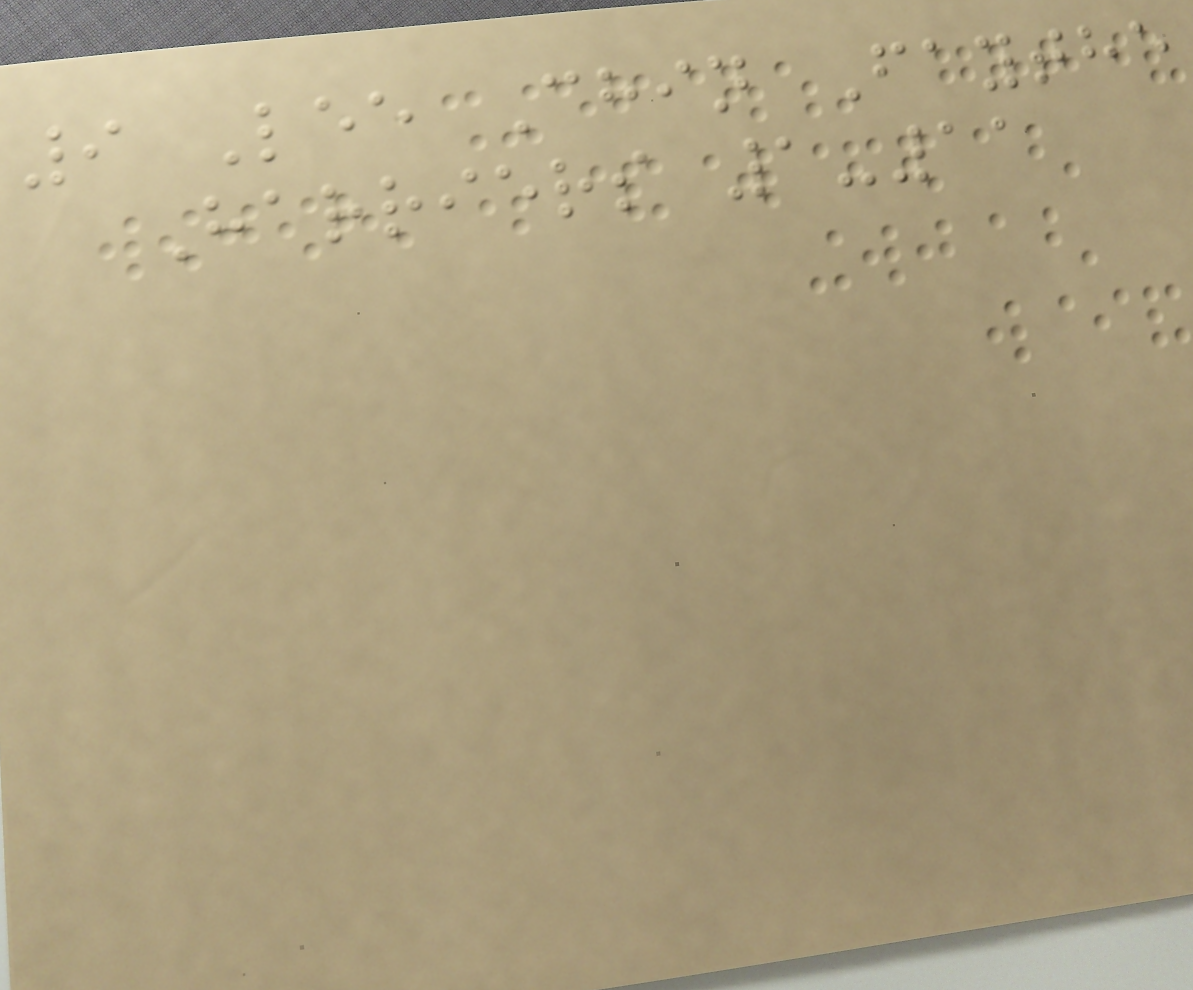9 Lee Chin Faythe
Harriers 1-11
